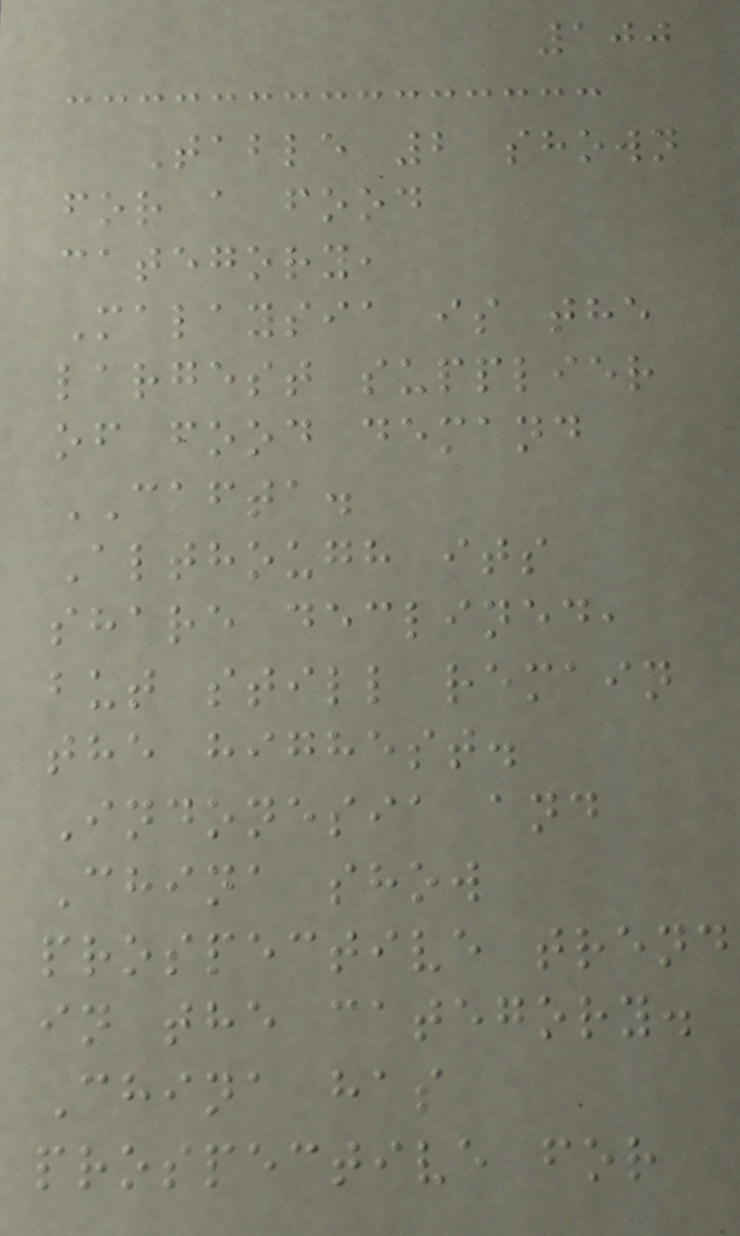100
Table 2 shown
for a food
category,
Malaysia is the
largest supplier
of food demand
CAFTA.
Although its
share declined,
but still remain
the highest.
Indonesia and
China show
prospective trend
in the category.
China has
prospective for
